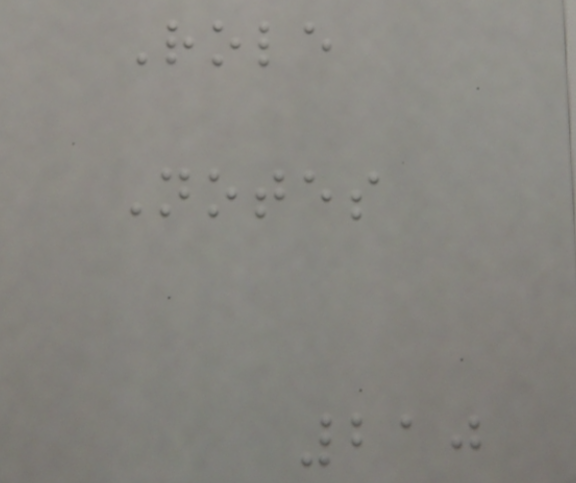Role
Notes
210
